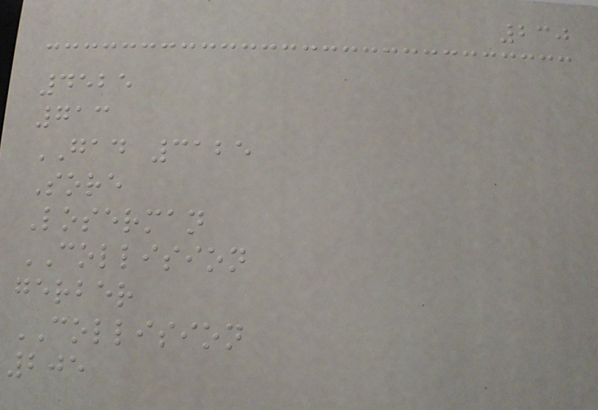230
4525
713
GAD 3125
Sore
Loserman
COLLISION
gerber
COLLISION
205
